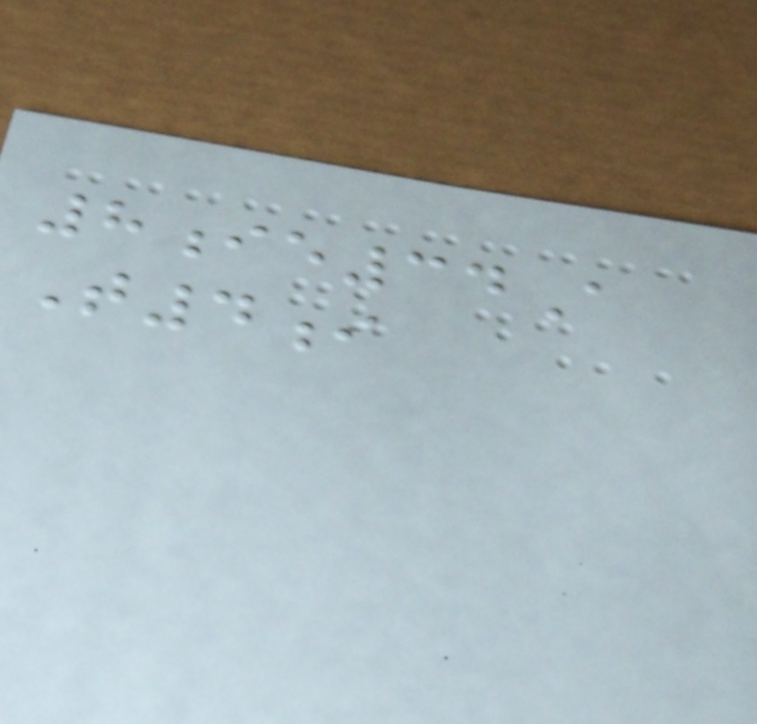8ie34A
T4i
